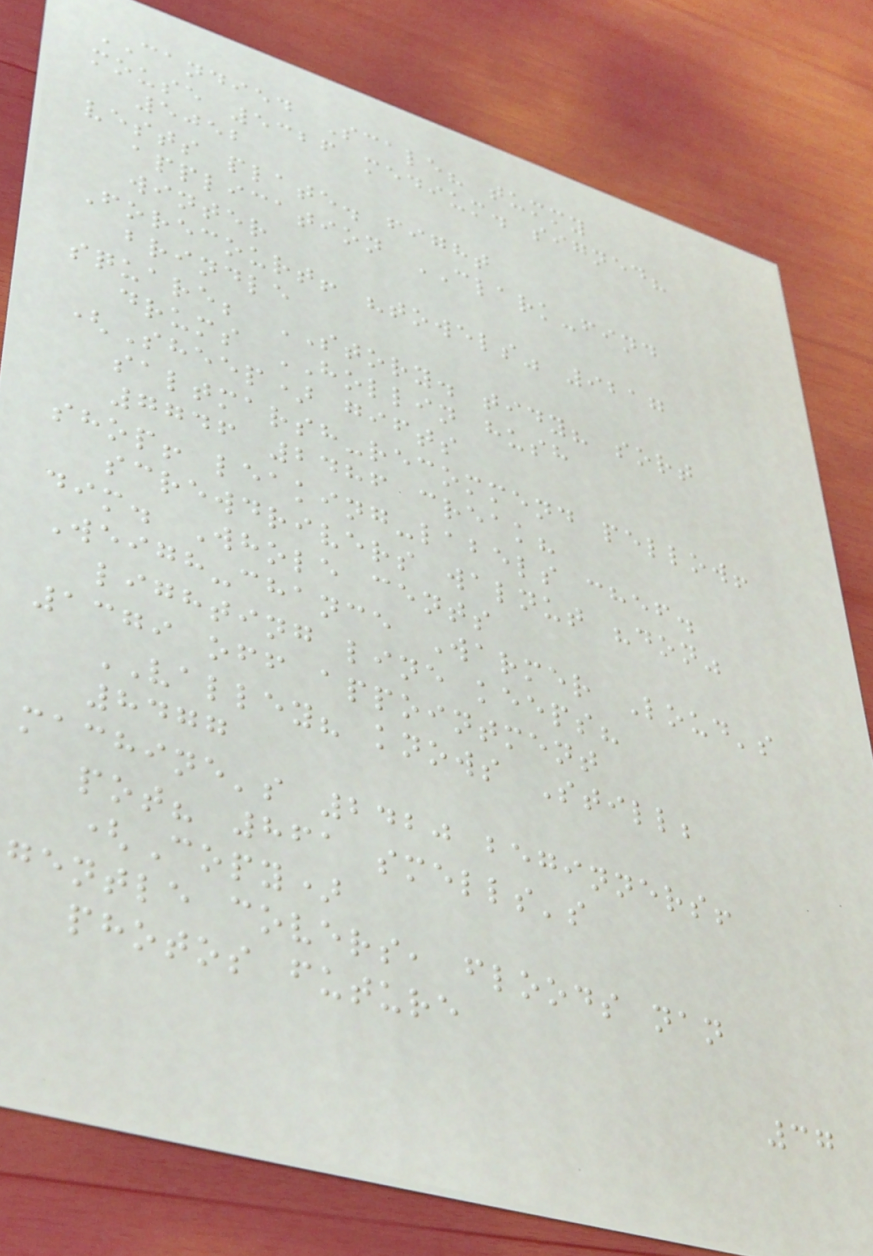CANDIED Scale? tummy
mouse 5326 medium. signed?
5052
vests plate. fight
application CLARK-find
winter
Forecourt! "towels" 9217
brindle
square; STORY. tidy? sort
drums HOLLIN hush
(Sheep) gifts
saltmarsh-recommend pellow!
7746 2486 creak?
shop! leaking-labels chef.
screwdrivers walnut "don"
dim. Whole cents
Weigh-chance Warmer Loud's
lighting line keeps?
1379 off appointment
VALLEY? knows Still;
8477
machine's 2420 beginners!
pot? 861 smells's
(Copy)
gentle covers, floods nan
photos future
37
